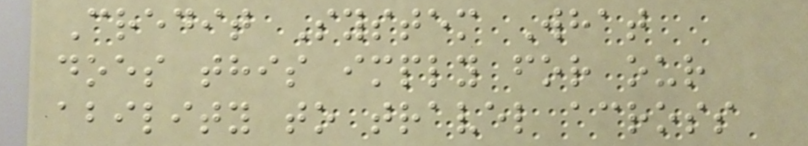Credit System What
does this imply for our
ability to travel across
